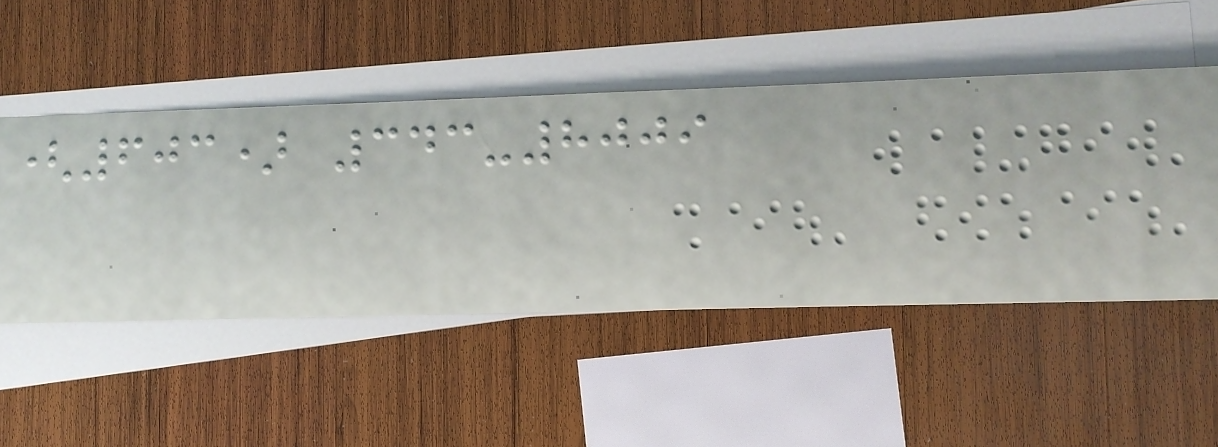(603) 343-8009
